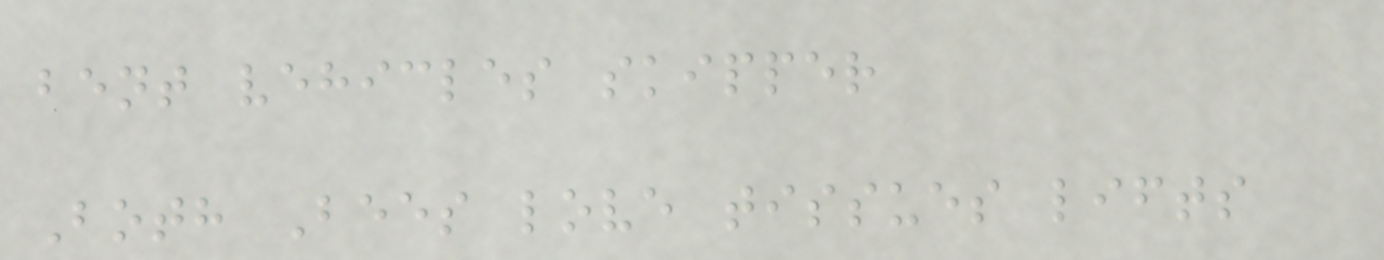bent vehicles skipper
Both Bees love tissues lifts
